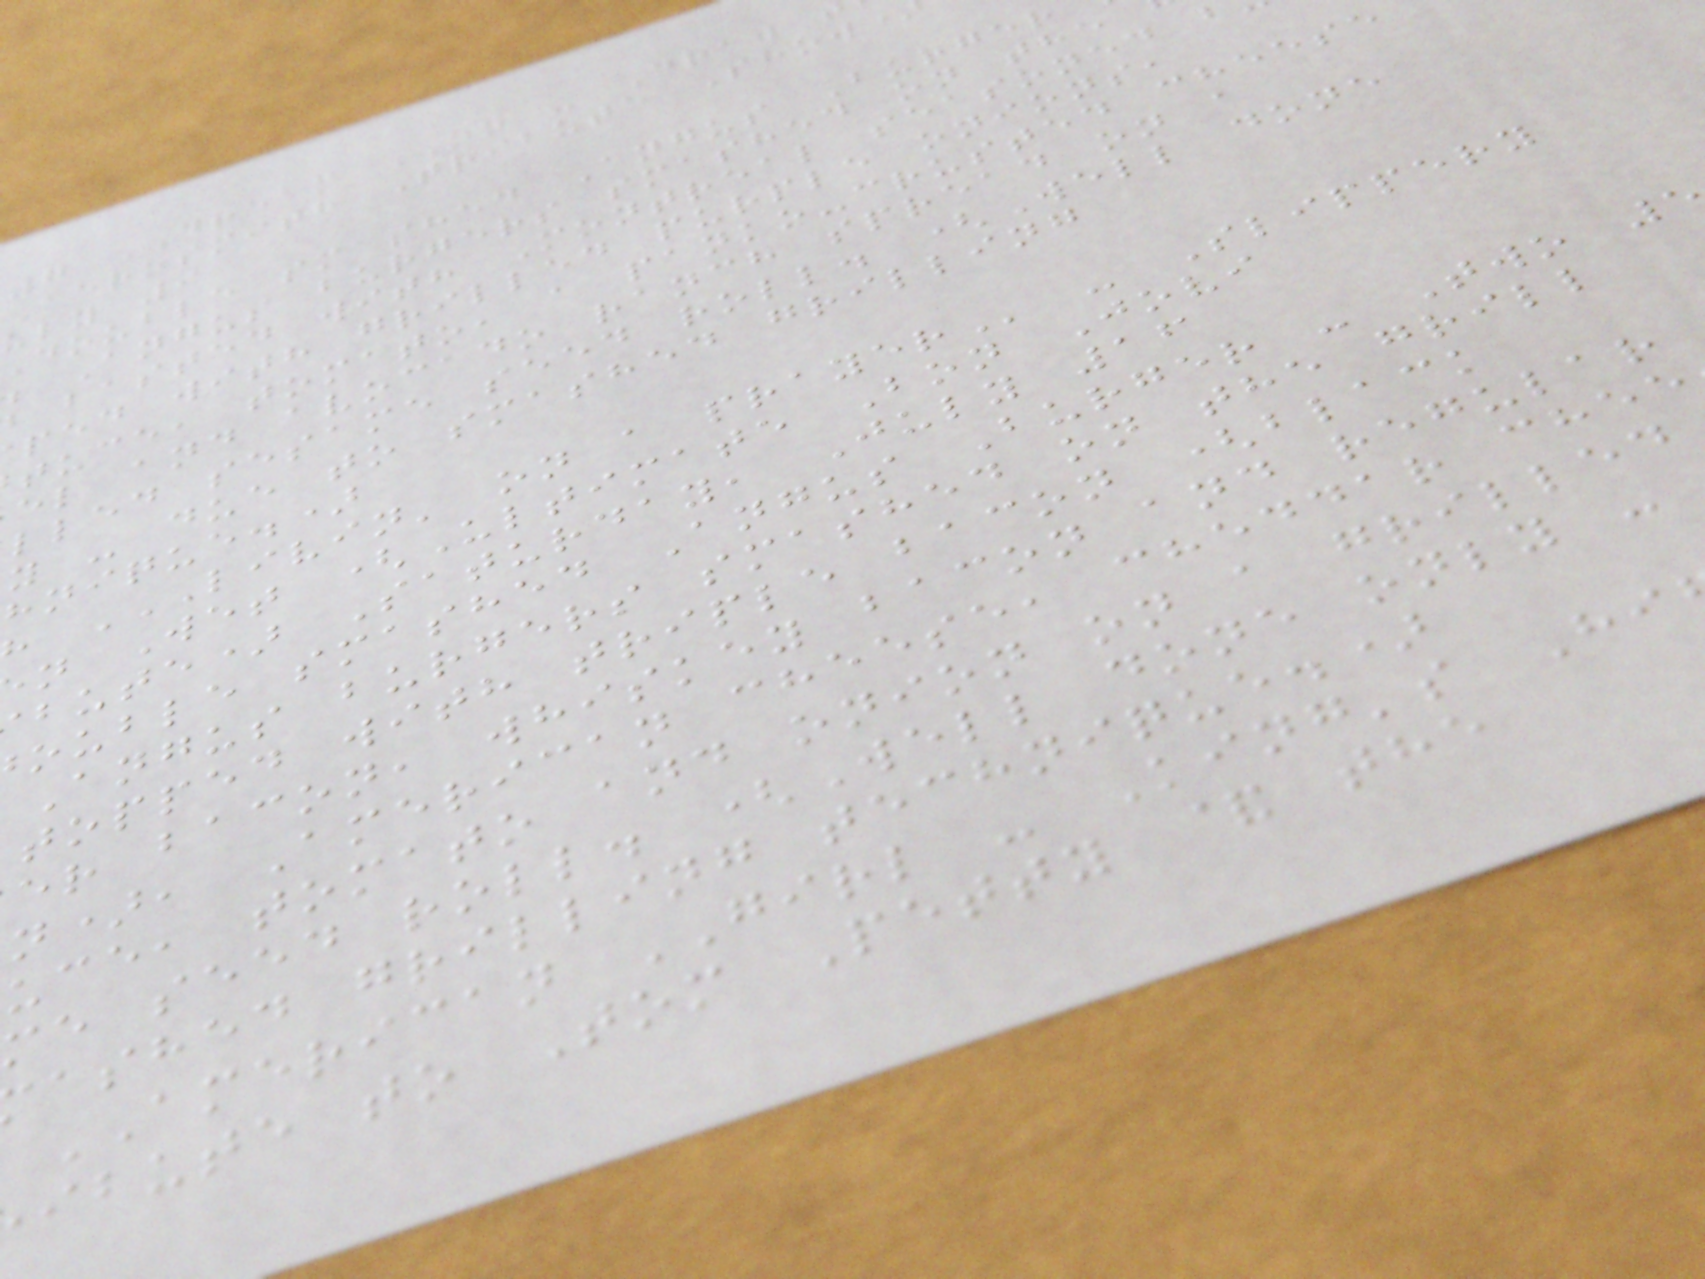7 DREAM ON - Draw
Aerosmith Tribute Show
uly 9
double smashed Angus Burger
Angus burgers smashed on the
basted with Montreal seasoned
ped with grilled purple onions,
tuce, tomato, a panko-crusted cheese
el and avocado ranch spread on a
lled sesame seed roll. (Well done
y - due to smashed grilling
hnique.)
LIVIN' ON A PRAYER - Slippery
n Wet (Ultimate Bon Jovi
bute) Saturday, July 16
ouble smashed Angus Burger - Two
Angus burgers smashed on the grill
topped with triple bacon (black
er bacon, whiskey bacon and regular
n), American cheese, cheddar chee
uce, tomato and onion on a grilled
me seed roll. (Well done only -
ashed grilling technique.)
AMERICAN GIRL - King's Hi
ibute to Tom Petty & the
